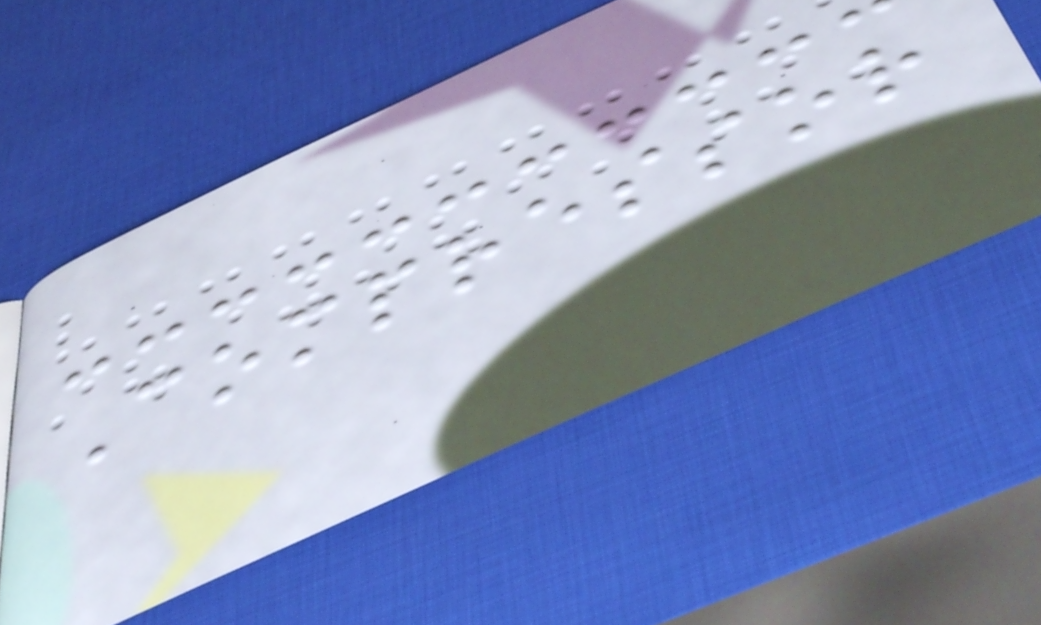Compressor
